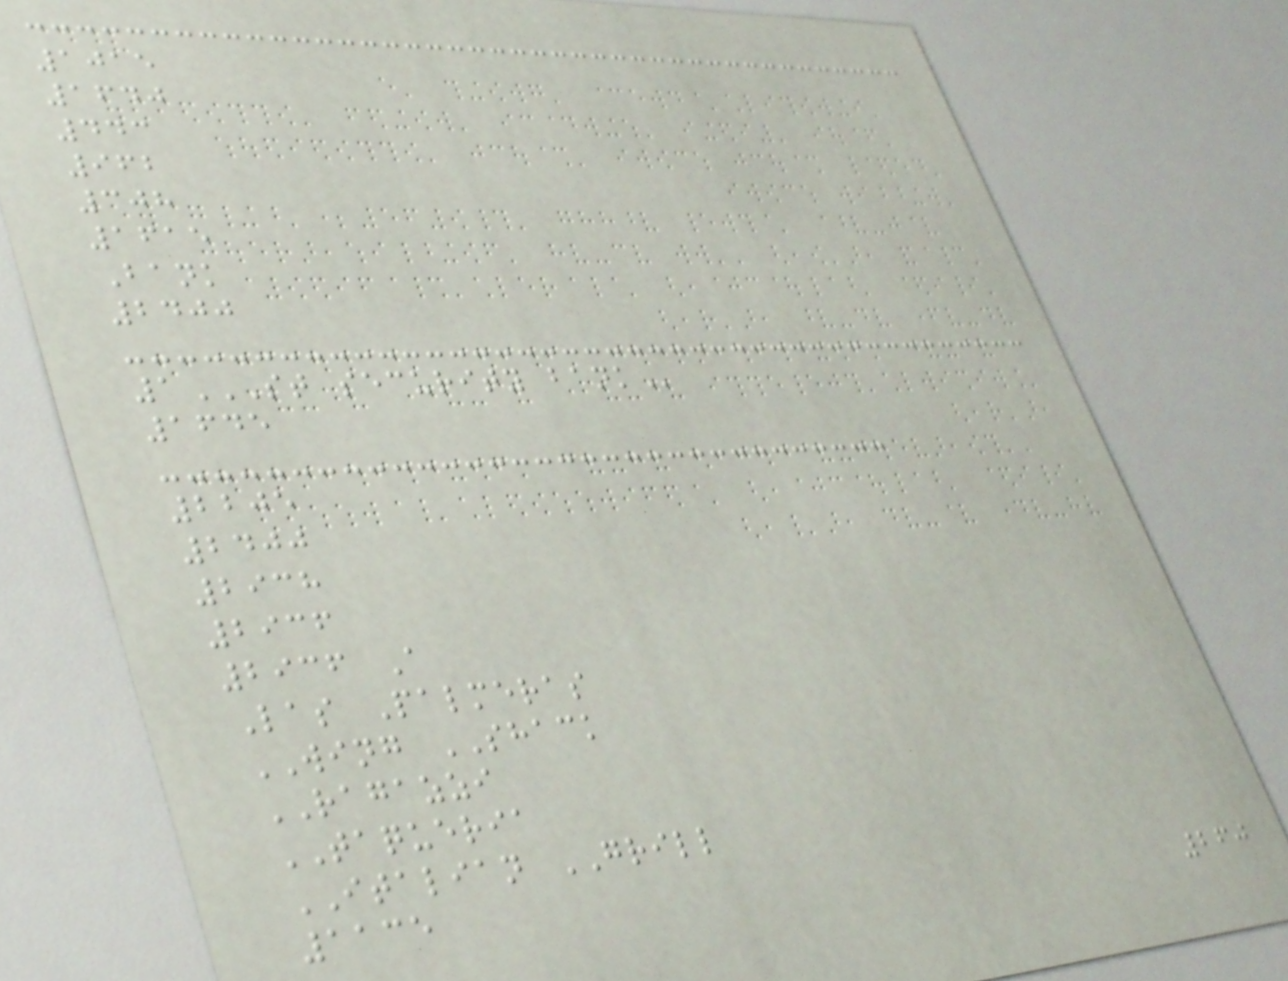1015
1640
443
962
308
1615
Bank
2400
1ST SECURITY BANK
1645
2205
2400
2938
2936
2936 A
Las Palmeras
WING SHACK
RAGAZZI
TAQUERIA
ITALIAN GRILL
1135
260
